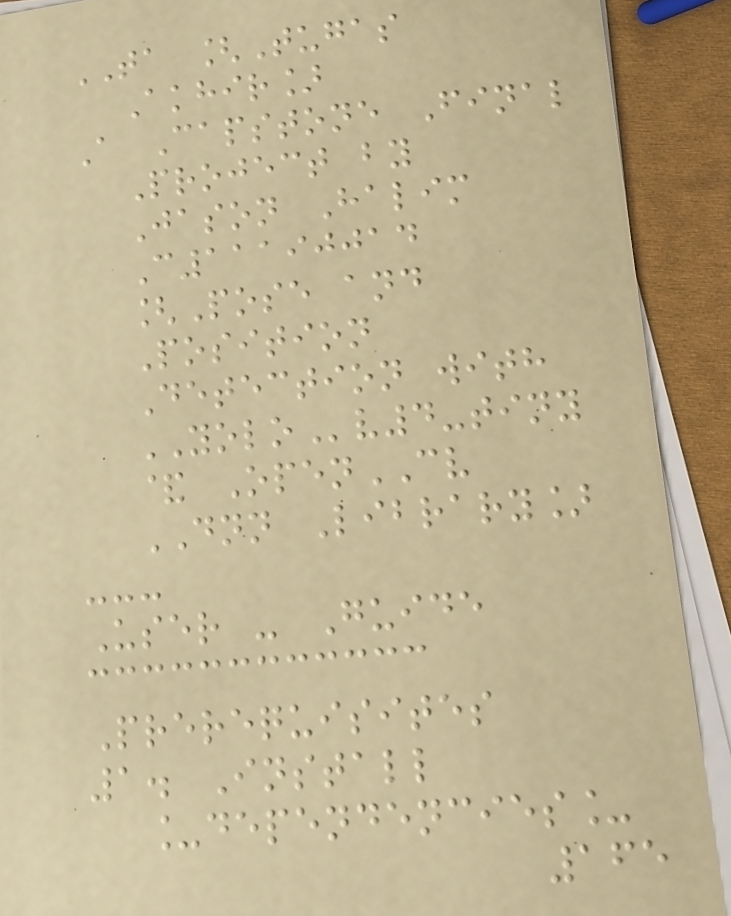TA [Tugas
Akhir]
A Capstone Final
Project by
Jason Halim
C11190014
[Pose and
Position
Detection with
YOLOv4-tiny
& OpenCV
DNN Library]
---
User - Guide
Prerequisites
1. Install
_dependencies_
165
